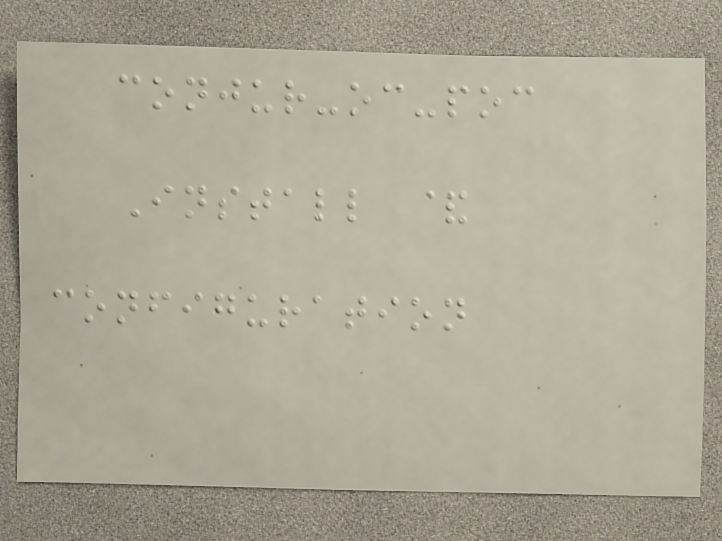conjur-oc-poc
Install &
configuration
